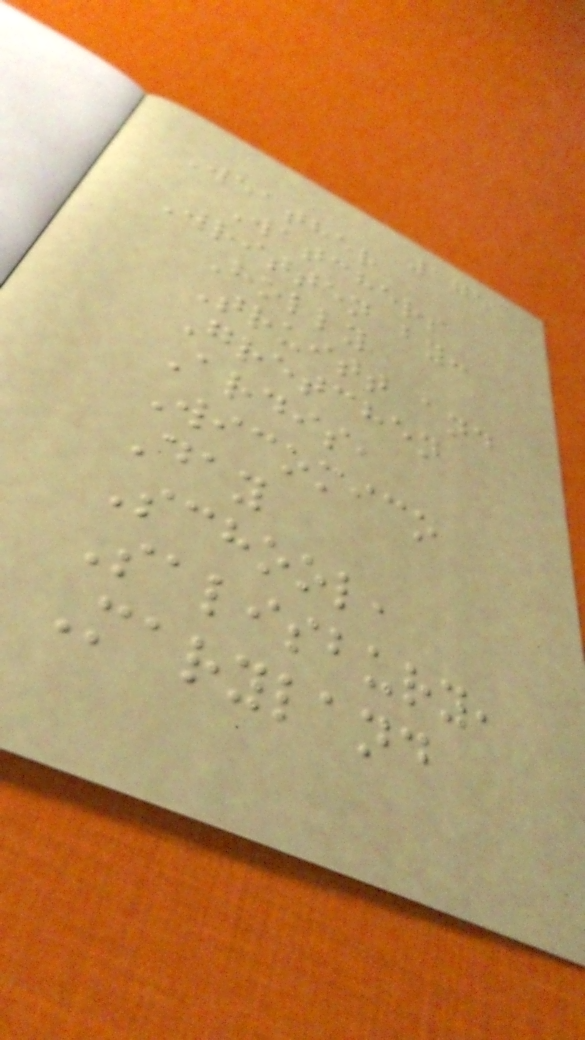175
Weather
Watchers
Written by:
Holly
Truitt and
Gretchen
Ardis,
Wicomico
Day
School,
Salisbury,
Maryland
